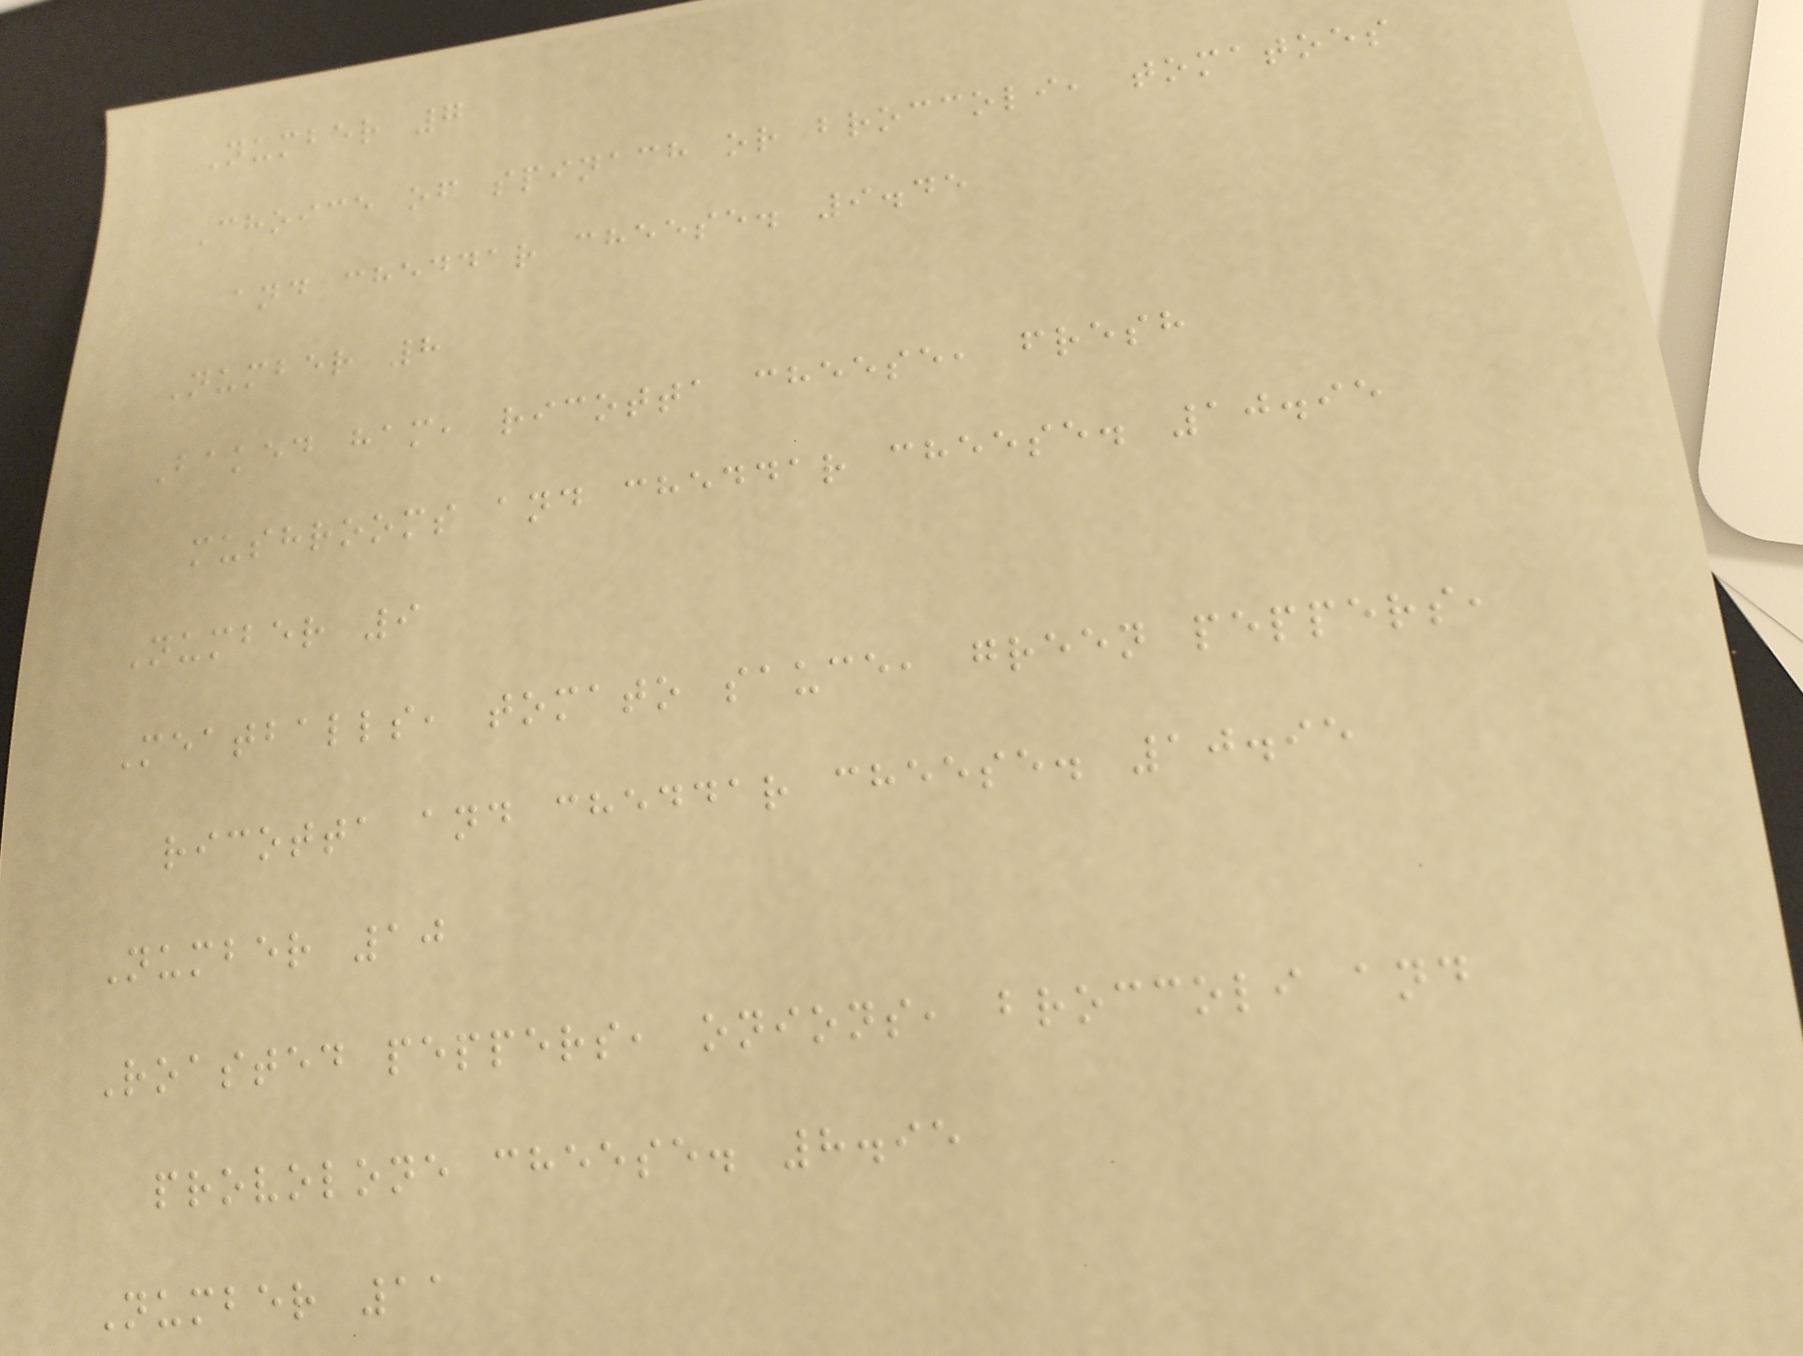Number 7
Choice of spinach or broccoli, tomatoes
and cheddar cheese. 9.45
Number 8
Baked ham, ricotta cheese, fresh
mushrooms and cheddar cheese. 10.95
Number 9
Meatballs, tomato sauce, green peppers,
ricotta and cheddar cheese. 10.95
Number 10
Roasted peppers, onions, broccoli and
provolone cheese. 8.95
Number 11
